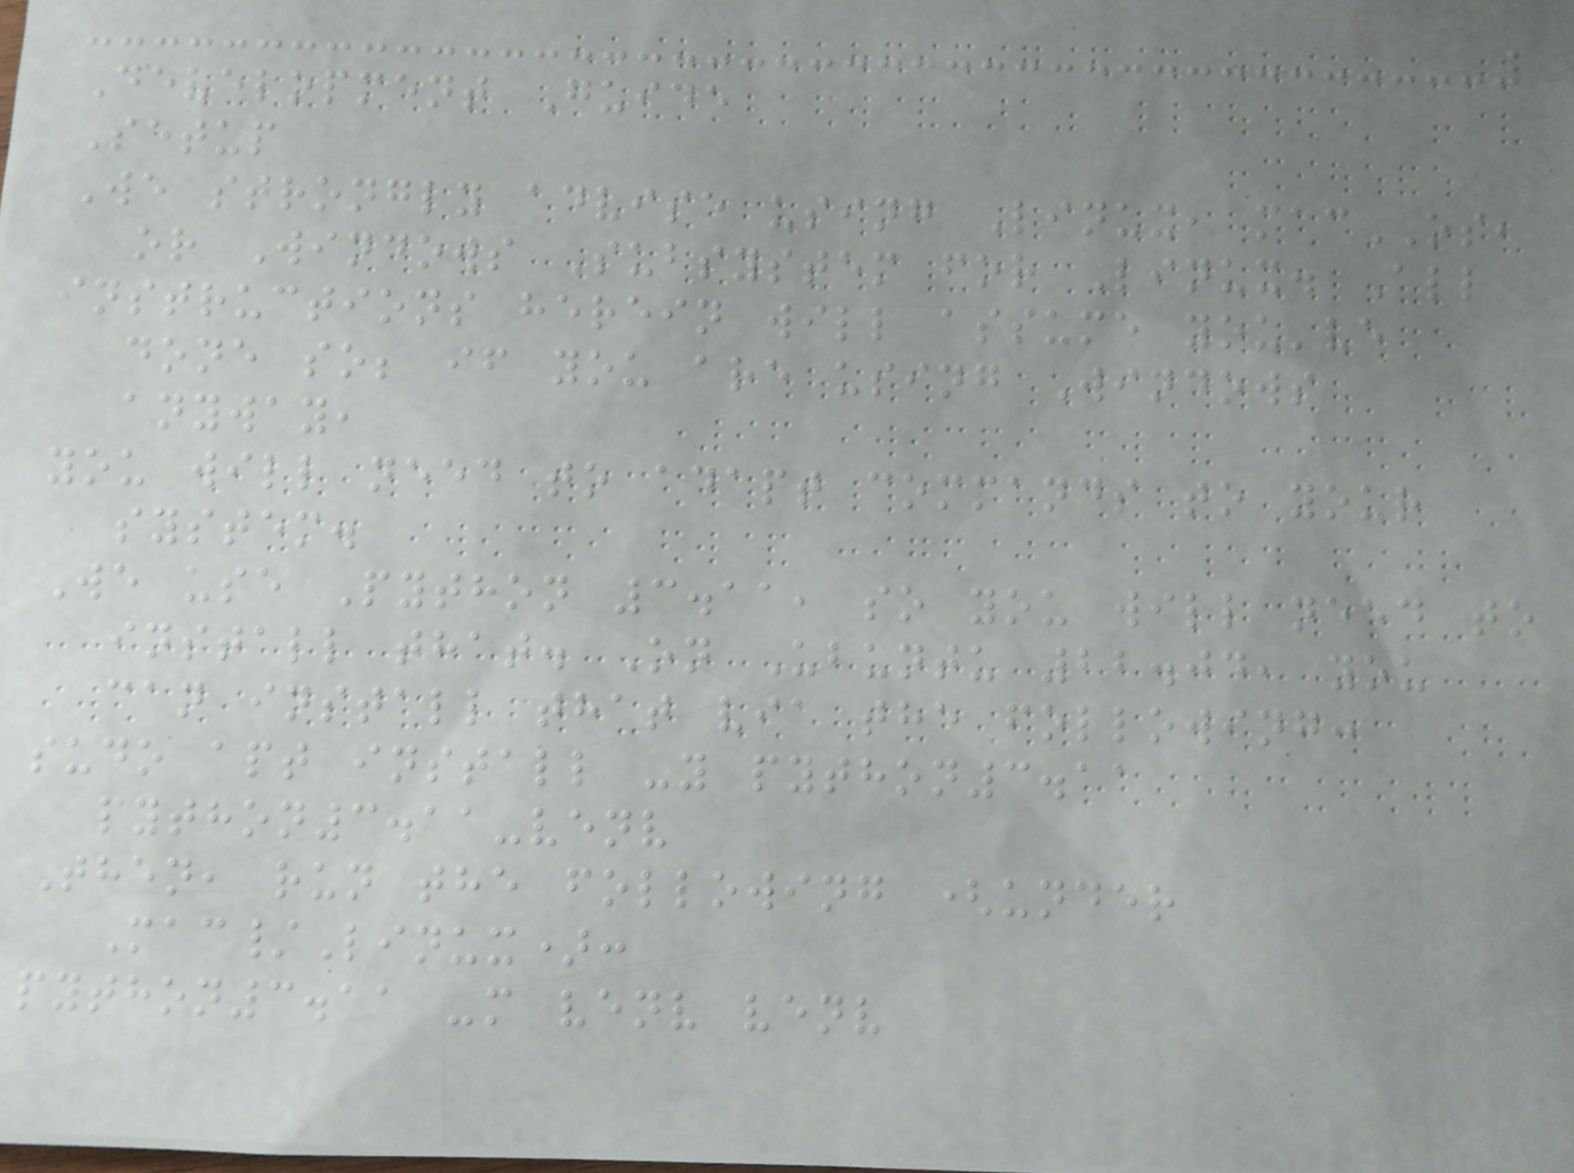Development Guide
Setup
We strongly advise using Linux, macOS,
or Windows Subsystem for Linux. All
instructions herein will assume you've
done so; if you are using Windows
anyway,
you will need to adapt commands to your
system.
We use Python 3.11, so you will need to
install that. On Ubuntu 22.04, you
can install that via the following:
sudo apt install -y python3.11
python3.11-venv
Then, run the following (under
Mac/Linux):
python3.11 -m venv venv
